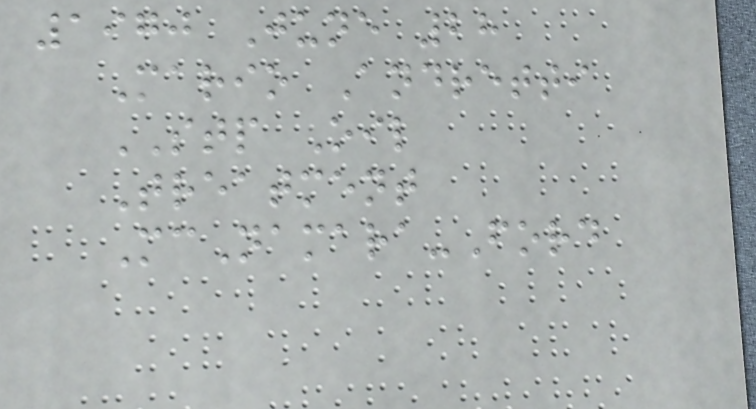1970 June 28
Mario Andretti
STP Oil
Treatment
McNamara-Ford
